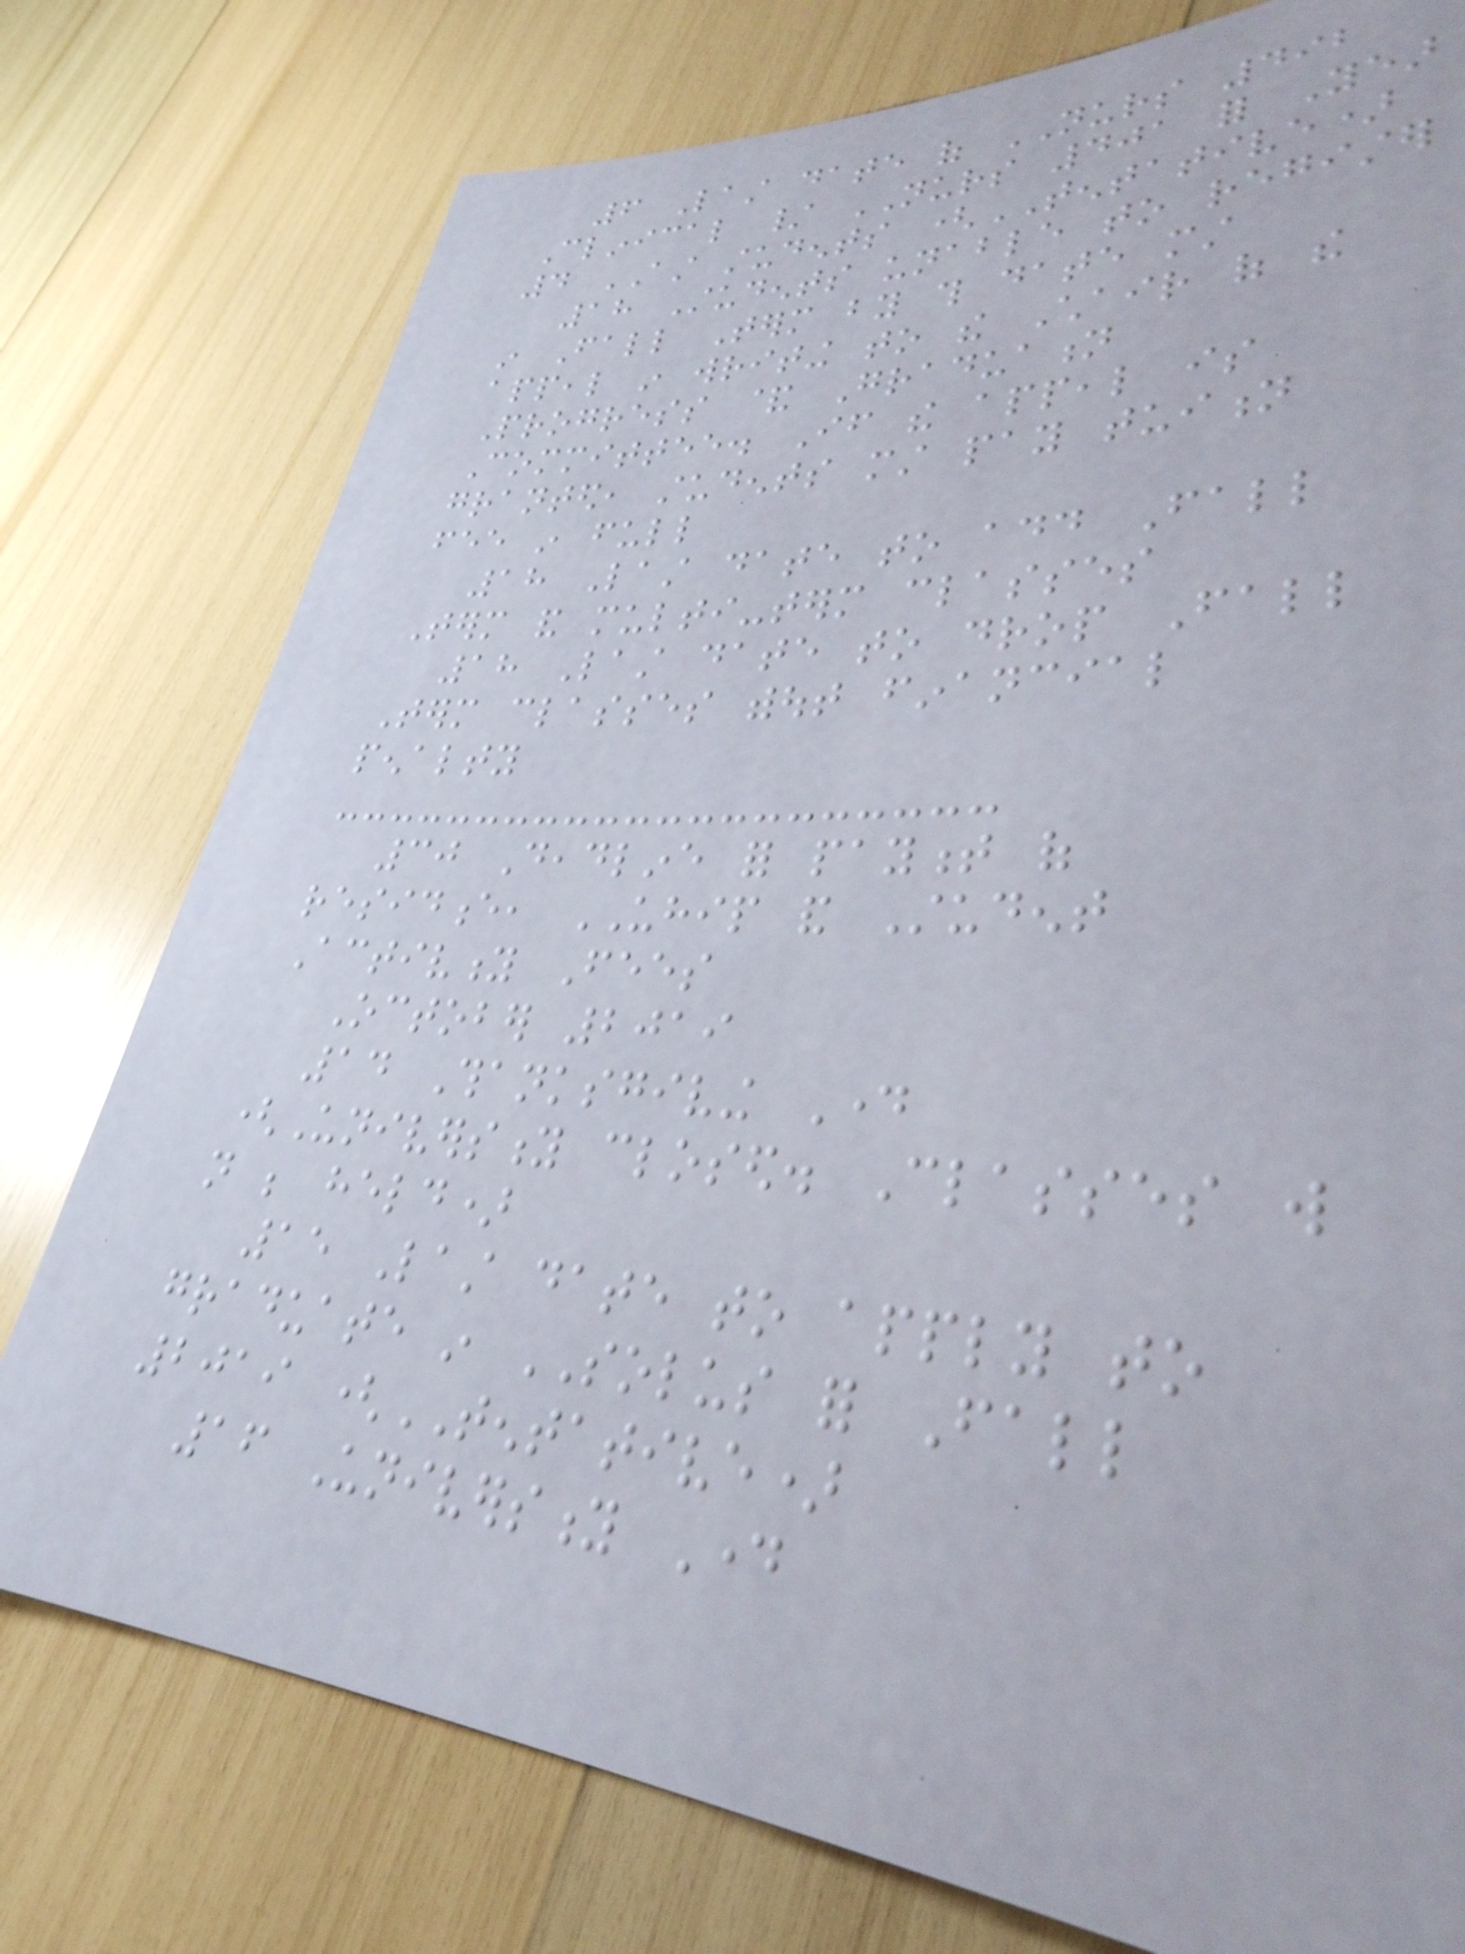6 Last date of NURS 492
Clinical / NURS 401 for Year
4 AST students (TENTATIVE)
18 Students unable to register
in Fall Term by this date must
appeal in writing to the Chair of the
Progress & Graduation
Committee. If the appeal is
granted, students must pay tuition
fee in full
18 Last date to add Fall
Term and multi-term classes
18 Last date to drop Fall
Term classes without financial
penalty
30 Deadline for payment of
residence, UHIP and Student
Activity Fees
October 2019
14 Thanksgiving Day
(University closed. Classes will
not be held)
15 Last date to apply to
graduate in SOLUS for Fall
2019 (TENTATIVE)
16 University Day
